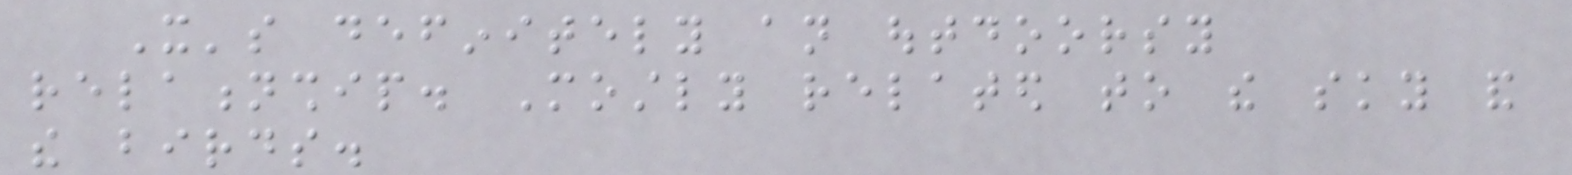It's definitely an outdoorsy
relationship. Mostly related to the sky and
the birds.
